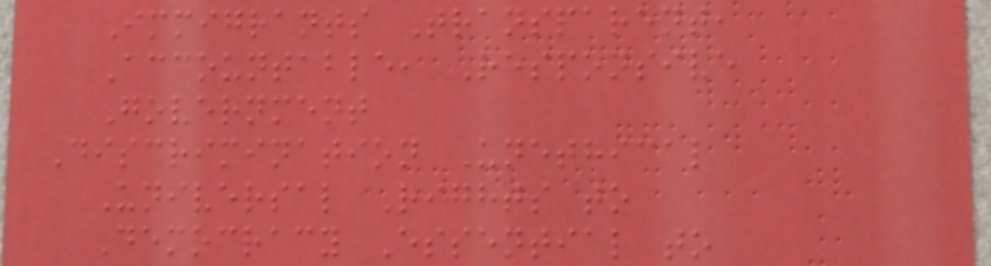Immigrants Transparent,
Accountable, Responsive
Government
Discrimination Unethical
Universal Rights to
Democracy Essential to
